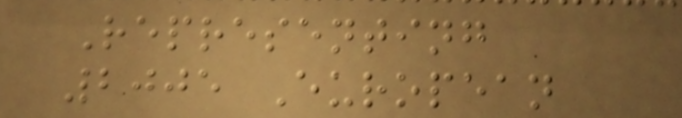Representing
2005 European
